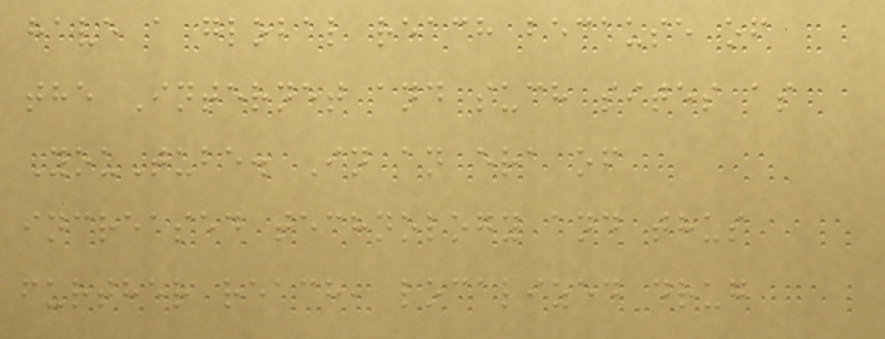have a global reach because of
the Internet and such sites as
YouTube. In an era of
increased technology and thus
further reach, localized drug
